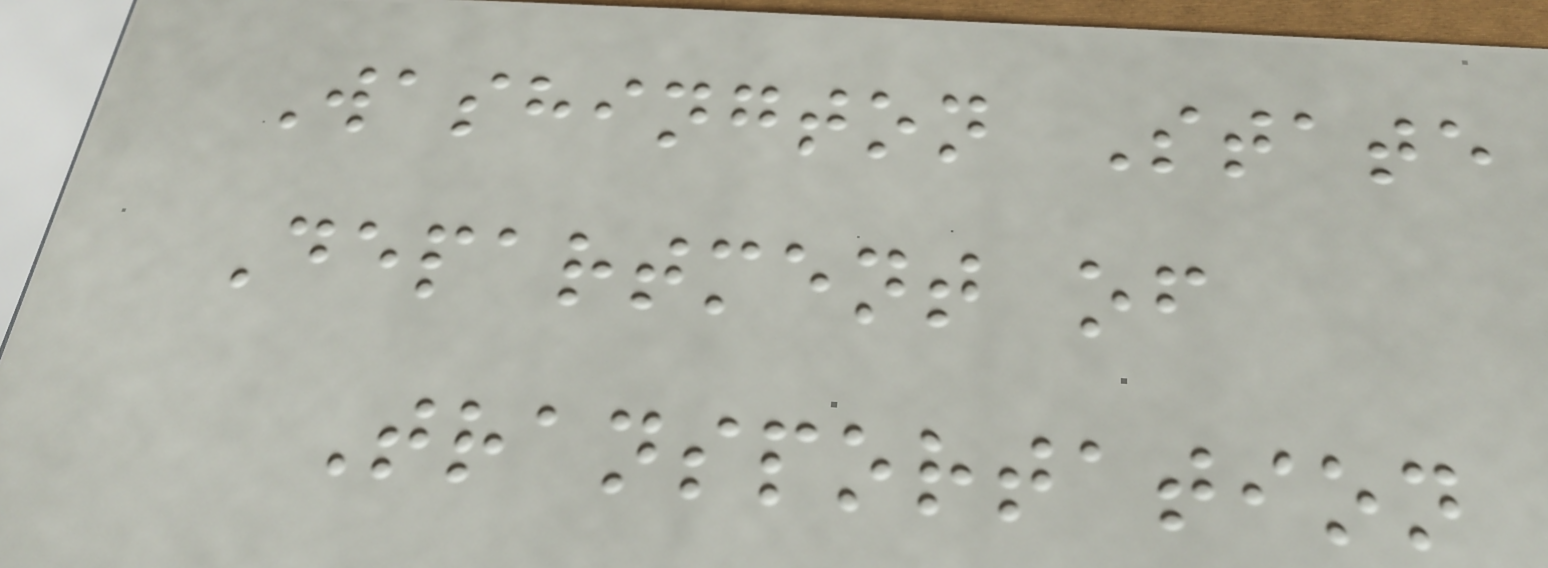Washington State
Department of
Transportation
